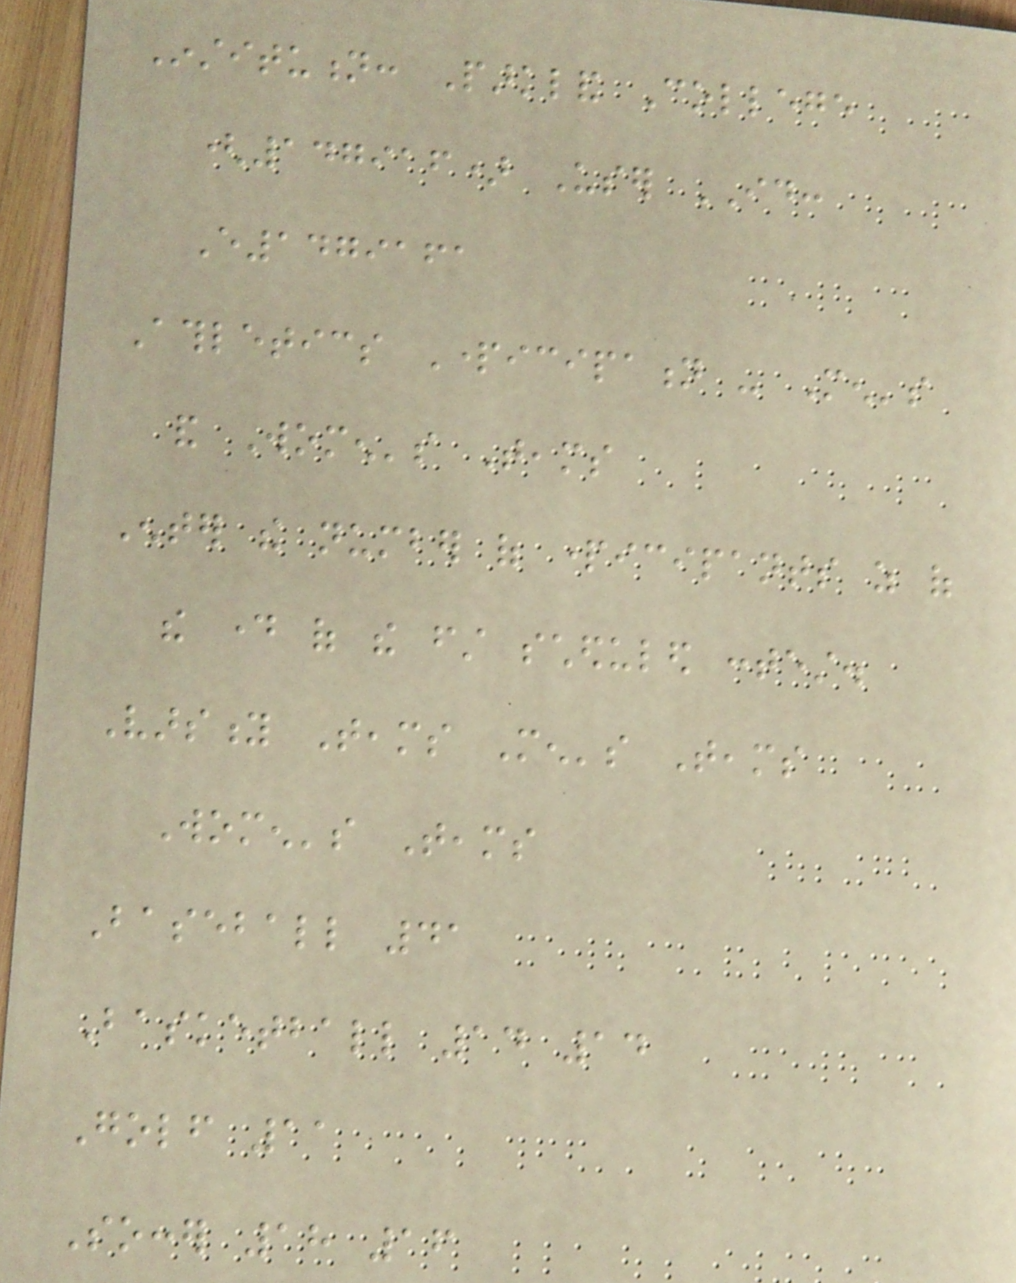Institution: Parkland College
(147916) User ID:
E1479161
Athletics Participation - Men's
and Women's Teams
Enter the number of participants as of
the day of the first scheduled contest.
Varsity Teams Men's Teams
Women's Teams
Baseball 41
Basketball 14 14
Golf 11
Soccer 18 16
